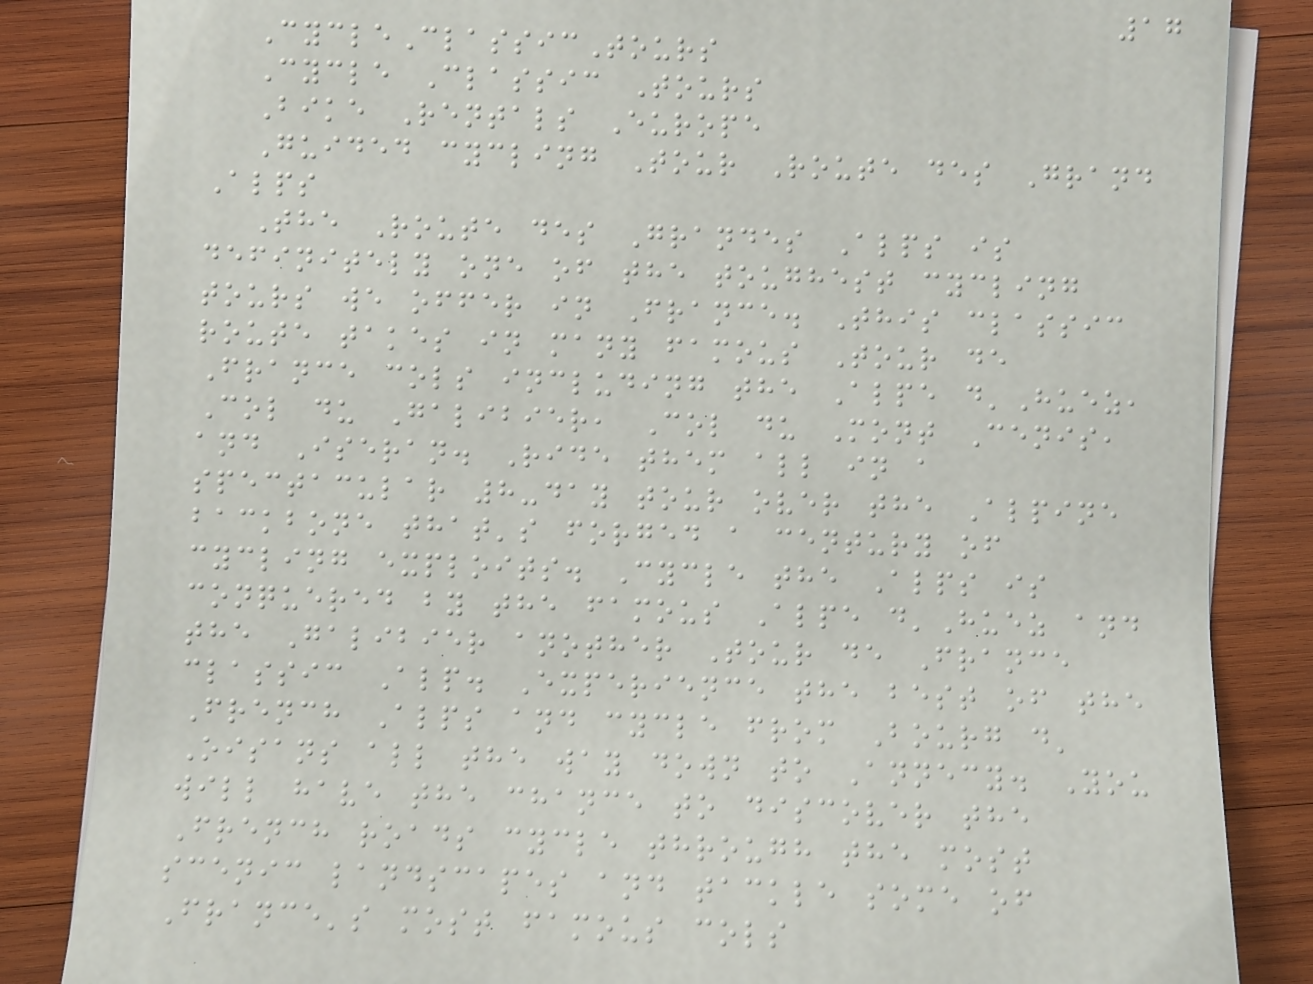17
CycleClassicTours
Cycle Classic Tours
Bike Rentals Europe
Guided cycling Tour Route des Grand
Alps
The Route des Grandes Alps is
definitely one of the toughest cycling
tours we offer in France. This classic
route takes in many famous Tour de
France cols including the Alpe d'Huez,
Col du Galibier, Col du Mont Cenis,
and Iseran. Ride them all in a
spectacular 8-day tour over the Alpine
backbone that's forged a century of
cycling exploits. Cycle the Alps is
conquered by the famous Alpe d'Huez and
the Galibier another Tour de France
classic Alp. Experience the best of the
French Alps and cycle from Bourg d'
Oisans all the way down to Annecy. You
will have the chance to discover the
French roads cycle through the most
scenic landscapes and tackle some of
France's most famous cols
